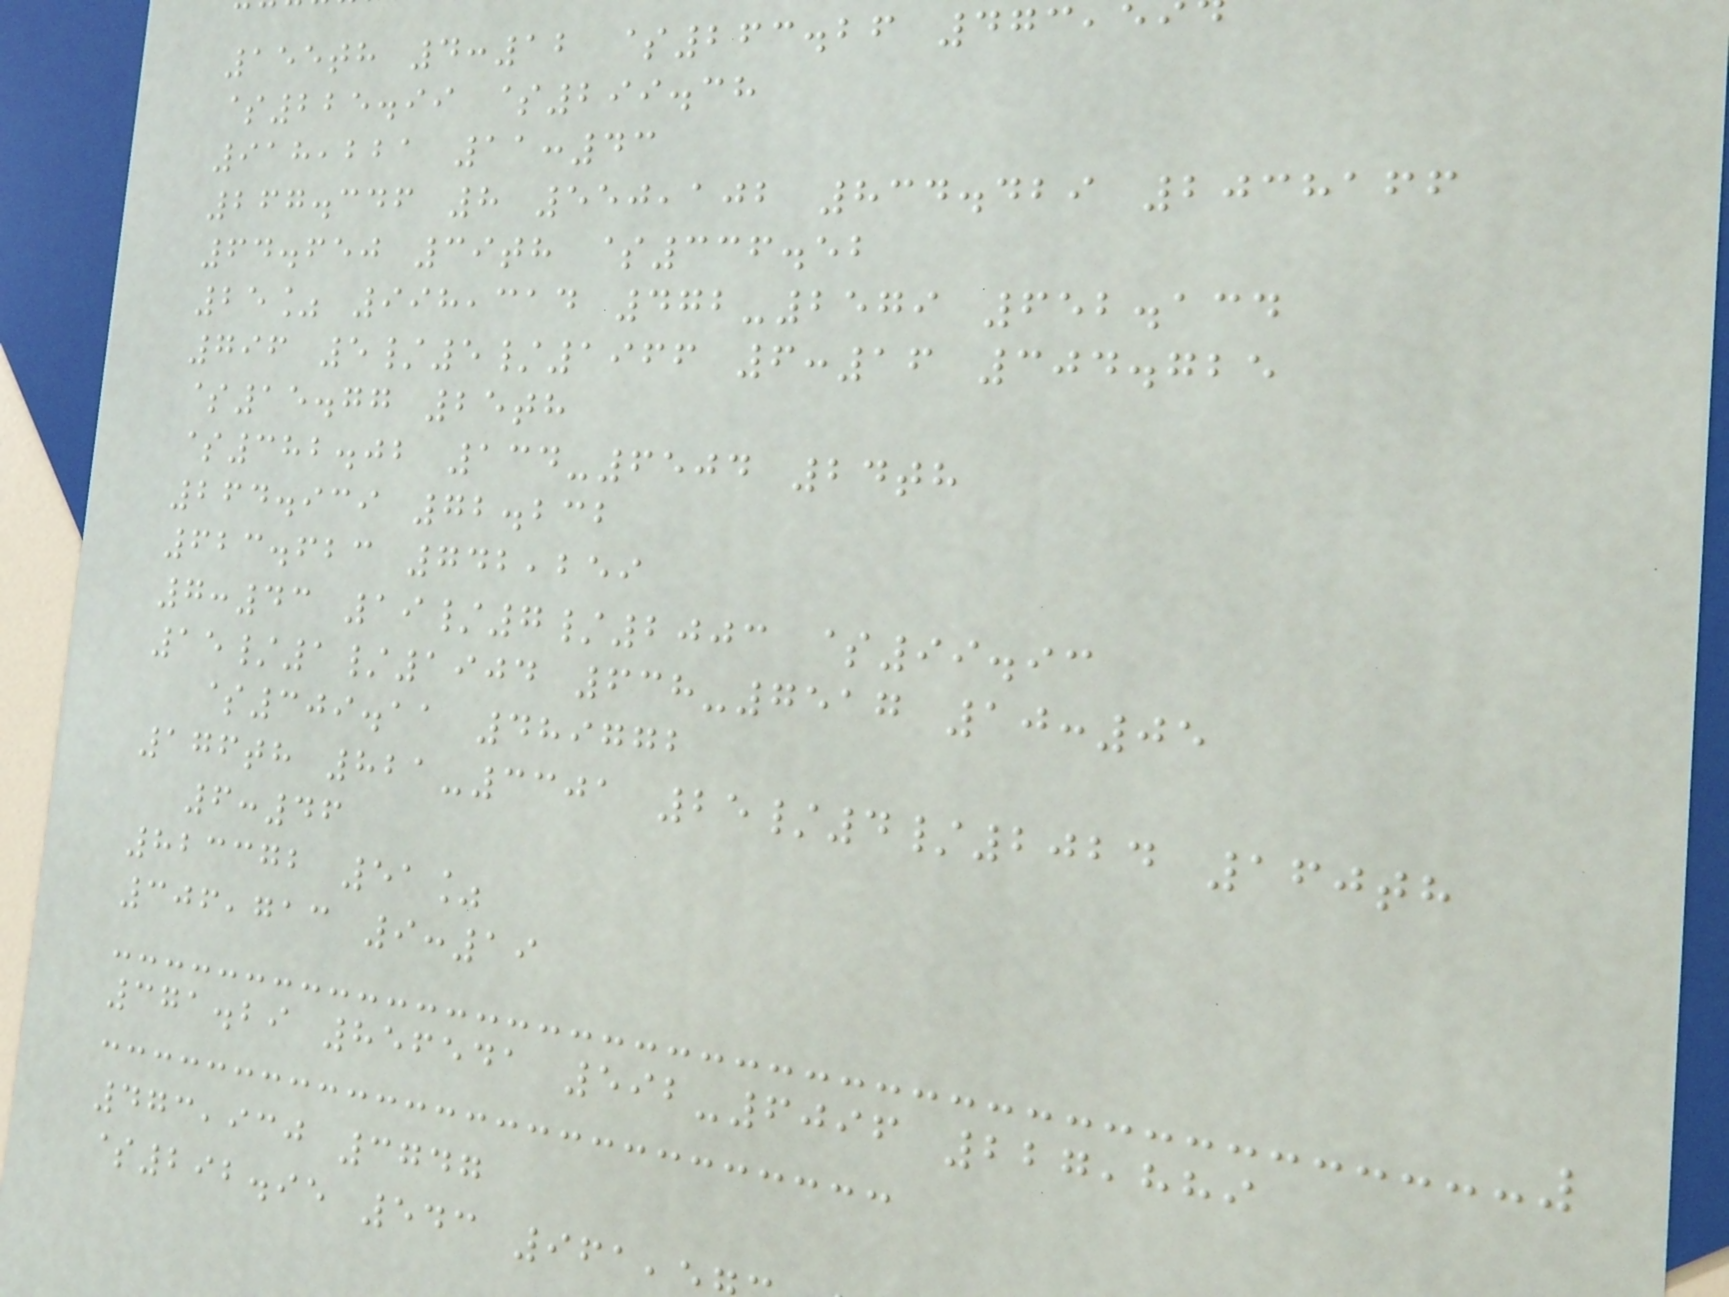155th 4:12 $263.26 473,5
$225.99 $299.38
918,221 11:43
267.346 8 550,102 834.429 2038166
64.650 39th $336.52
25% 998,314 472-2579 652.134
796 5/5/1966 6:16 304.725
$15.77 25th
$382.02 134-6504 24th
264.939 72.232
623.623 742,259
7:43 19/7/2003 $99.93
15/1/1904 638-7517 10:05
$309.11 489772
176th 821-3301 25/4/2024 160th
6:46
823372 51%
306,713 9:19
371.29 856541 592-6096 227,889
473,930 3747
$292.95 543 961,
